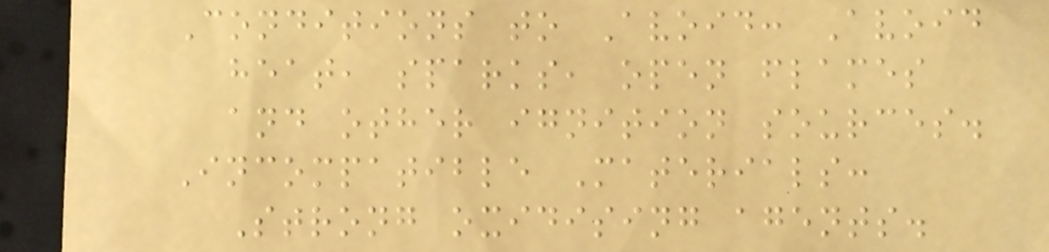Conditions to Avoid: Avoid
heat, sparks, open flames
and other ignition sources.
Incompatible Materials:
Strong oxidising agents.
